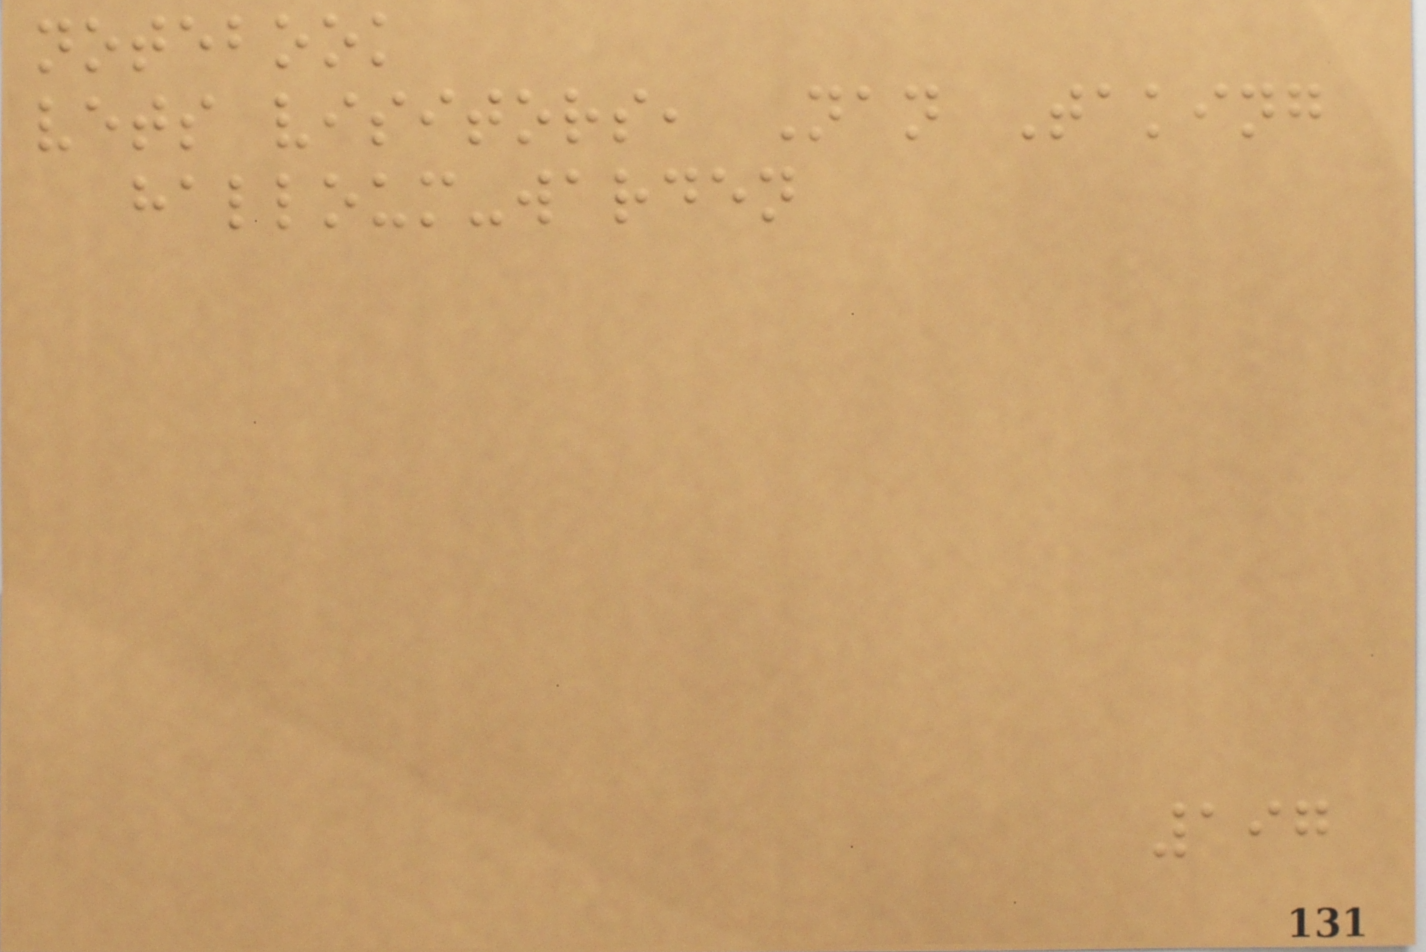notebook
vets visitors, Nan Taking
halloum-warden
197
